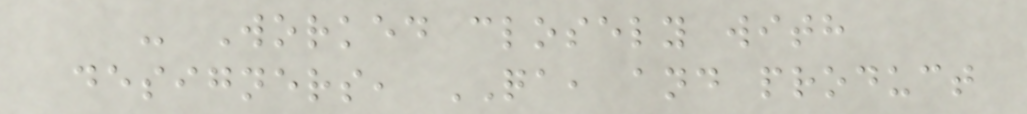- Worked closely with
designers, QA, and product
